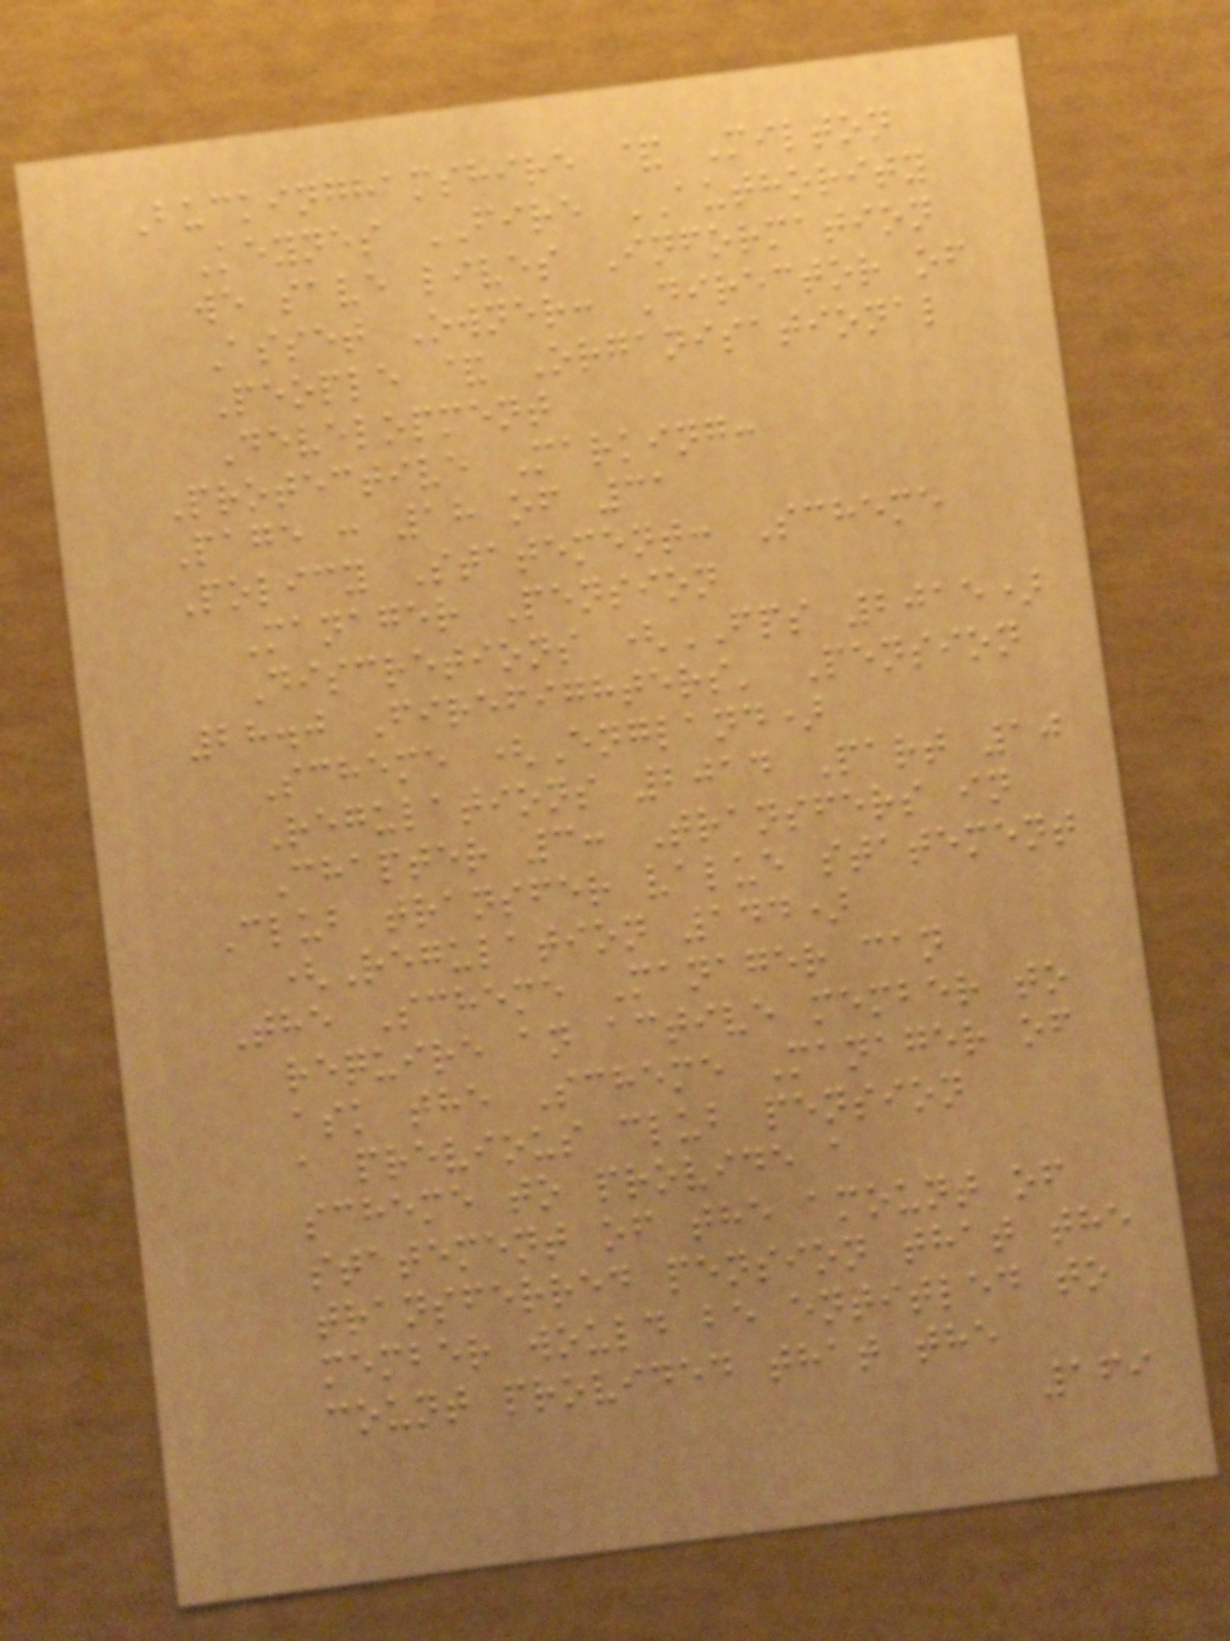Buckinghamshire & Milton
Keynes FIRE AUTHORITY
we save lives Information
Asset Owner: Director of
People & Organisational
Development
Protective Marking:
Page : 18 of 31
Policy Statement: Scheme
Manager Pension
Discretions (FPS 2015)
28.0 Firefighters' Pension
Scheme (England)
Regulations 2014 Part 10
Chapter 3: Transfers in
Club transfer value statement
(Regulation 144)
The Scheme Manager can
require an active member to
ask the Scheme Manager of
a previous club pension
scheme to provide a
statement of the amount of
transferred pension that the
member would be entitled to
count provided that the
169
